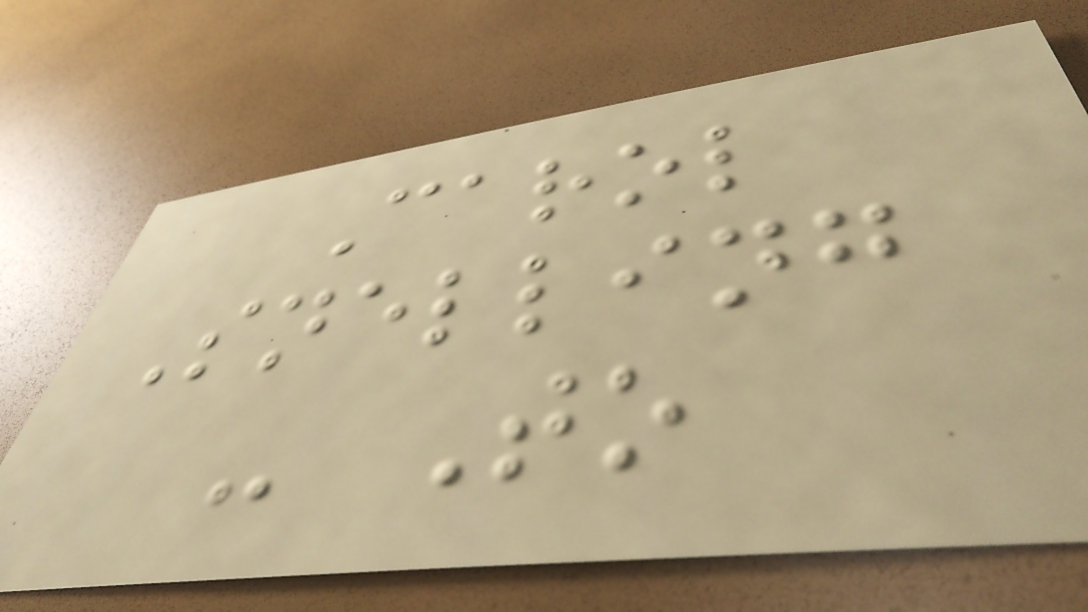Carol
Snelling
- To
